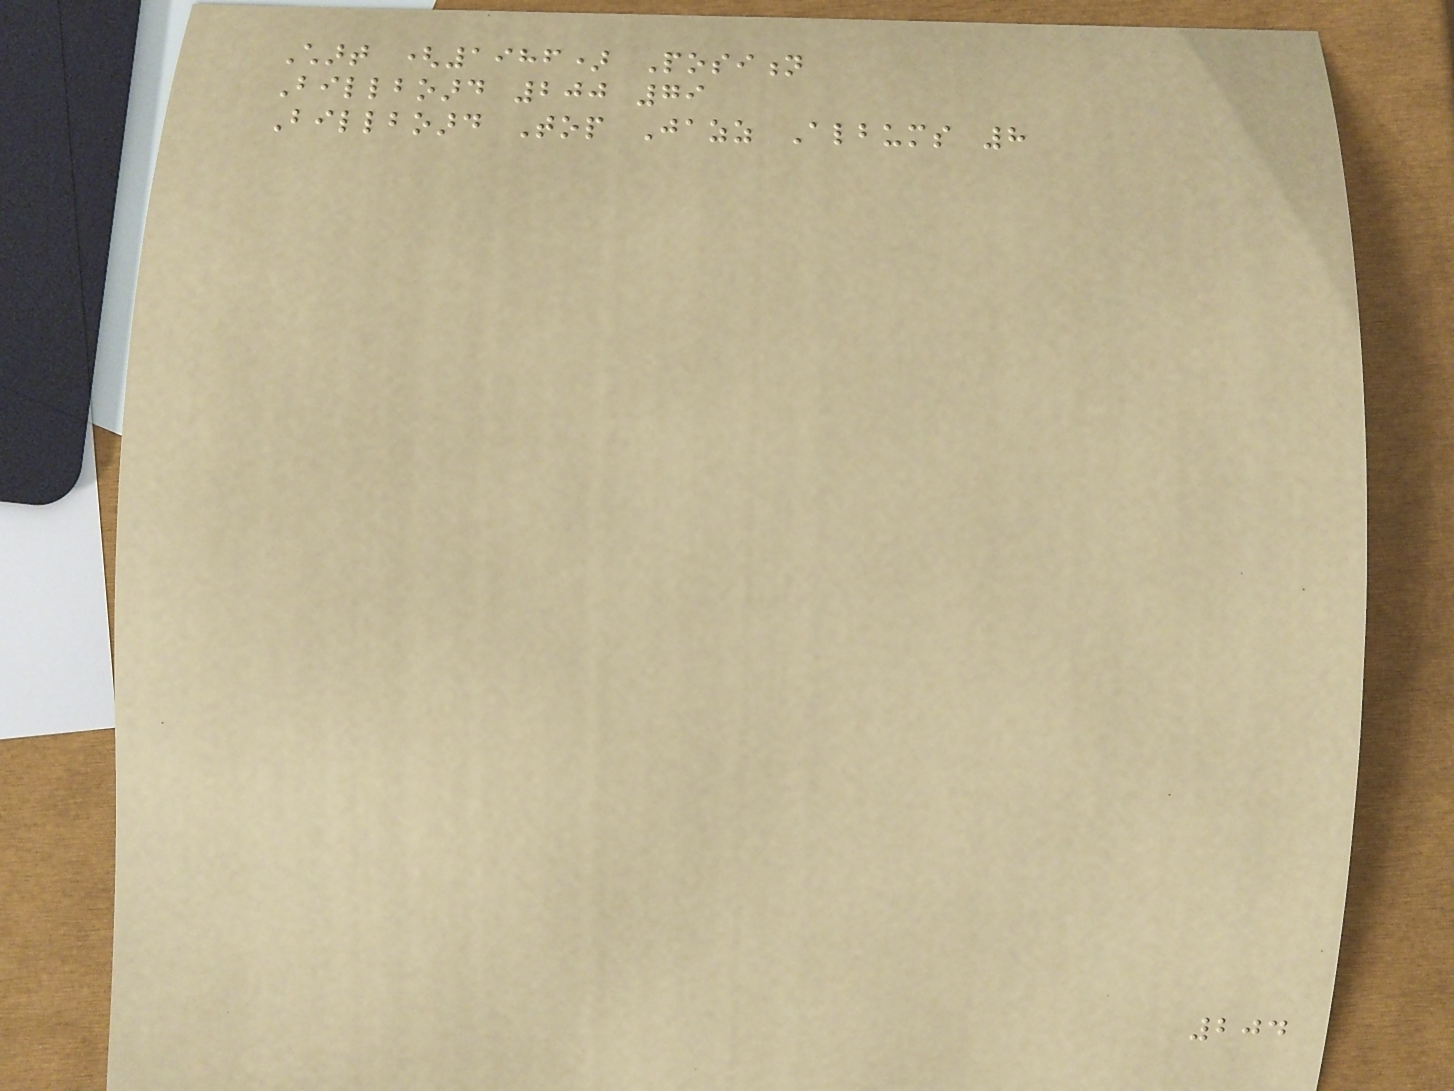Chart (1986) Position
Billboard 200 79
Billboard Top Jazz Albums 8
204
